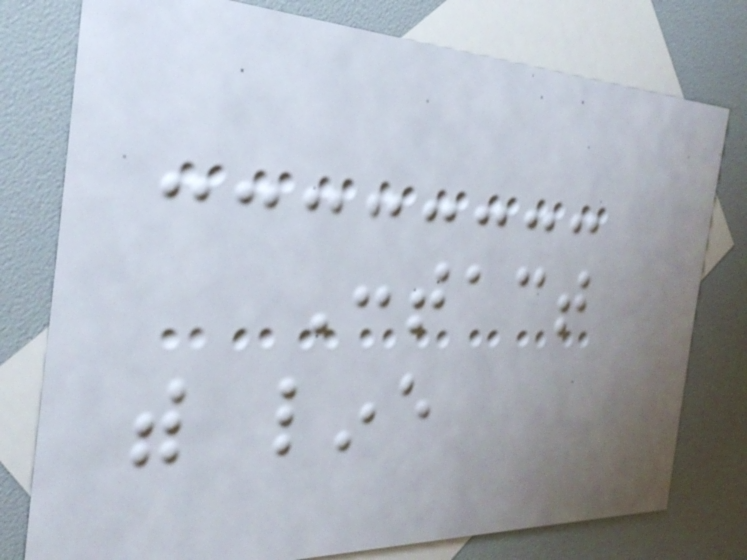Contact
with line
